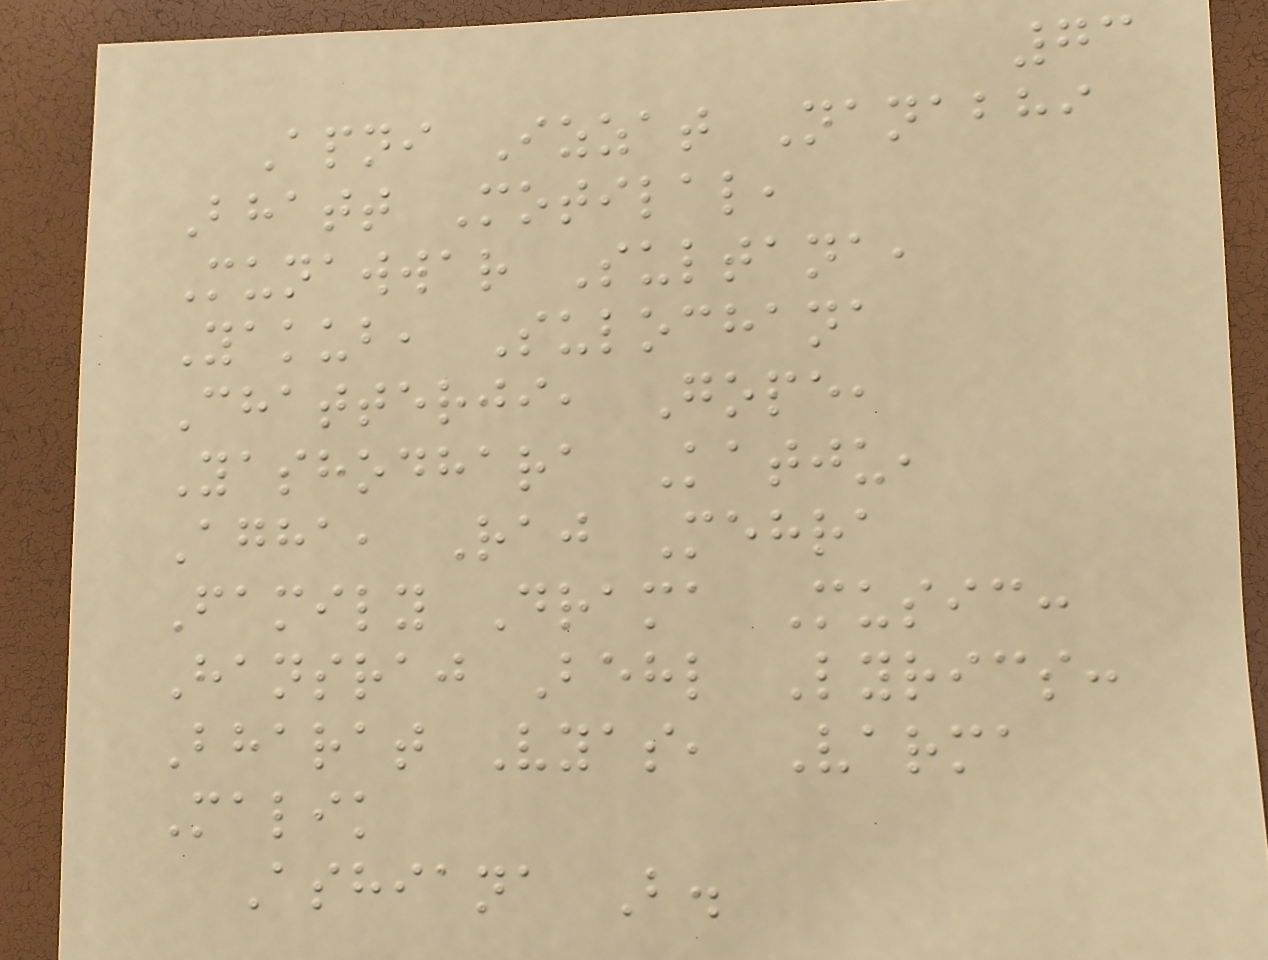73
Apni Izzat Nanabhi
Bhatt Motilal,
Munawwar Sultana,
Yakub, Sulochana
Chatterji, Gope,
Yashodhara Katju,
Agha, Raj Mehra
Family Drama Music:
Hansraj Behl Lyrics:
Bharat Vyas, Varma
Malik
Ashiana B.
